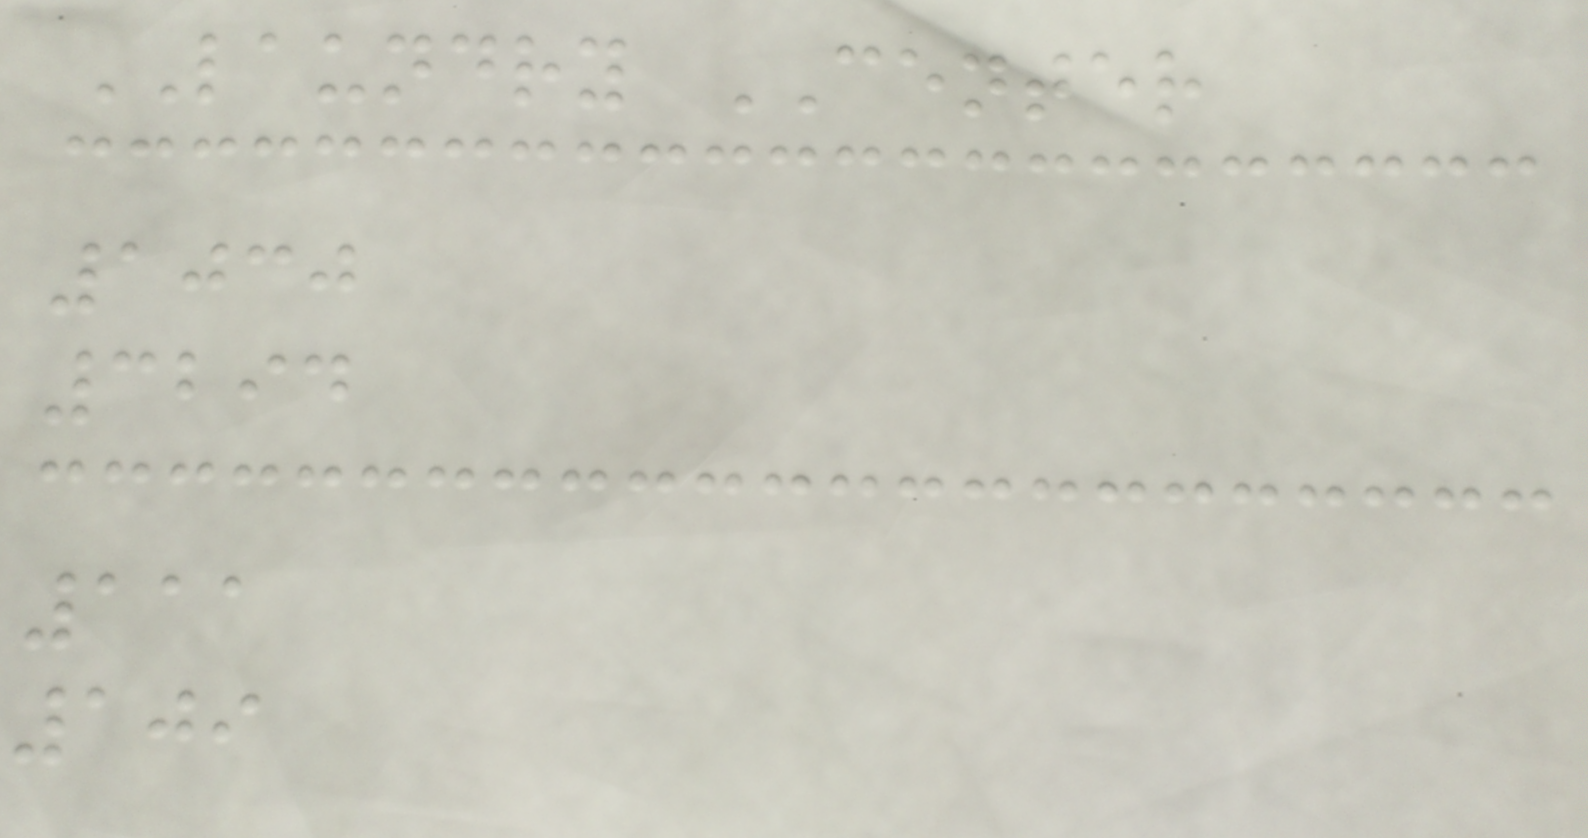LAUNDRY CENTER
1030
3294
111
109
